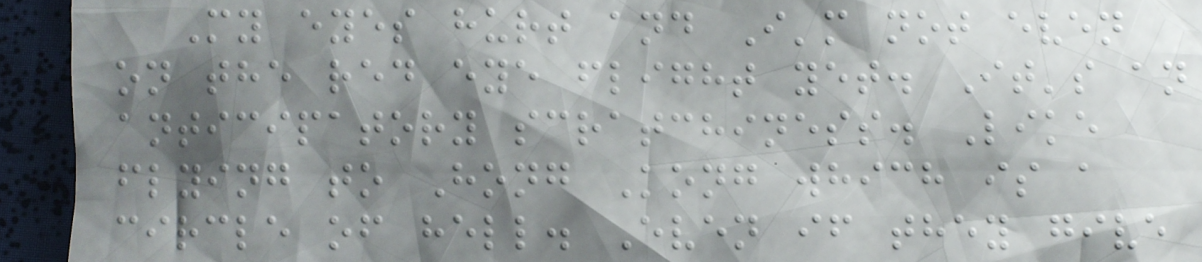My eyes hurt and I'm not even
on the red eye flight yet. It's an
anticipatory scratchiness. Like
flying to Hong Kong which is a
circle of hell. Even if they give
